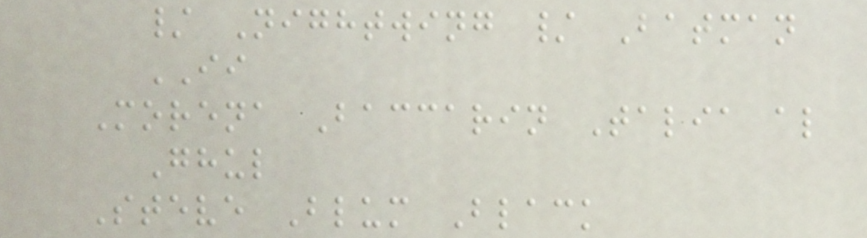/ Nightwing / Batman
II
Morena Baccarin Talia al
Ghul
Steve Blum Black
